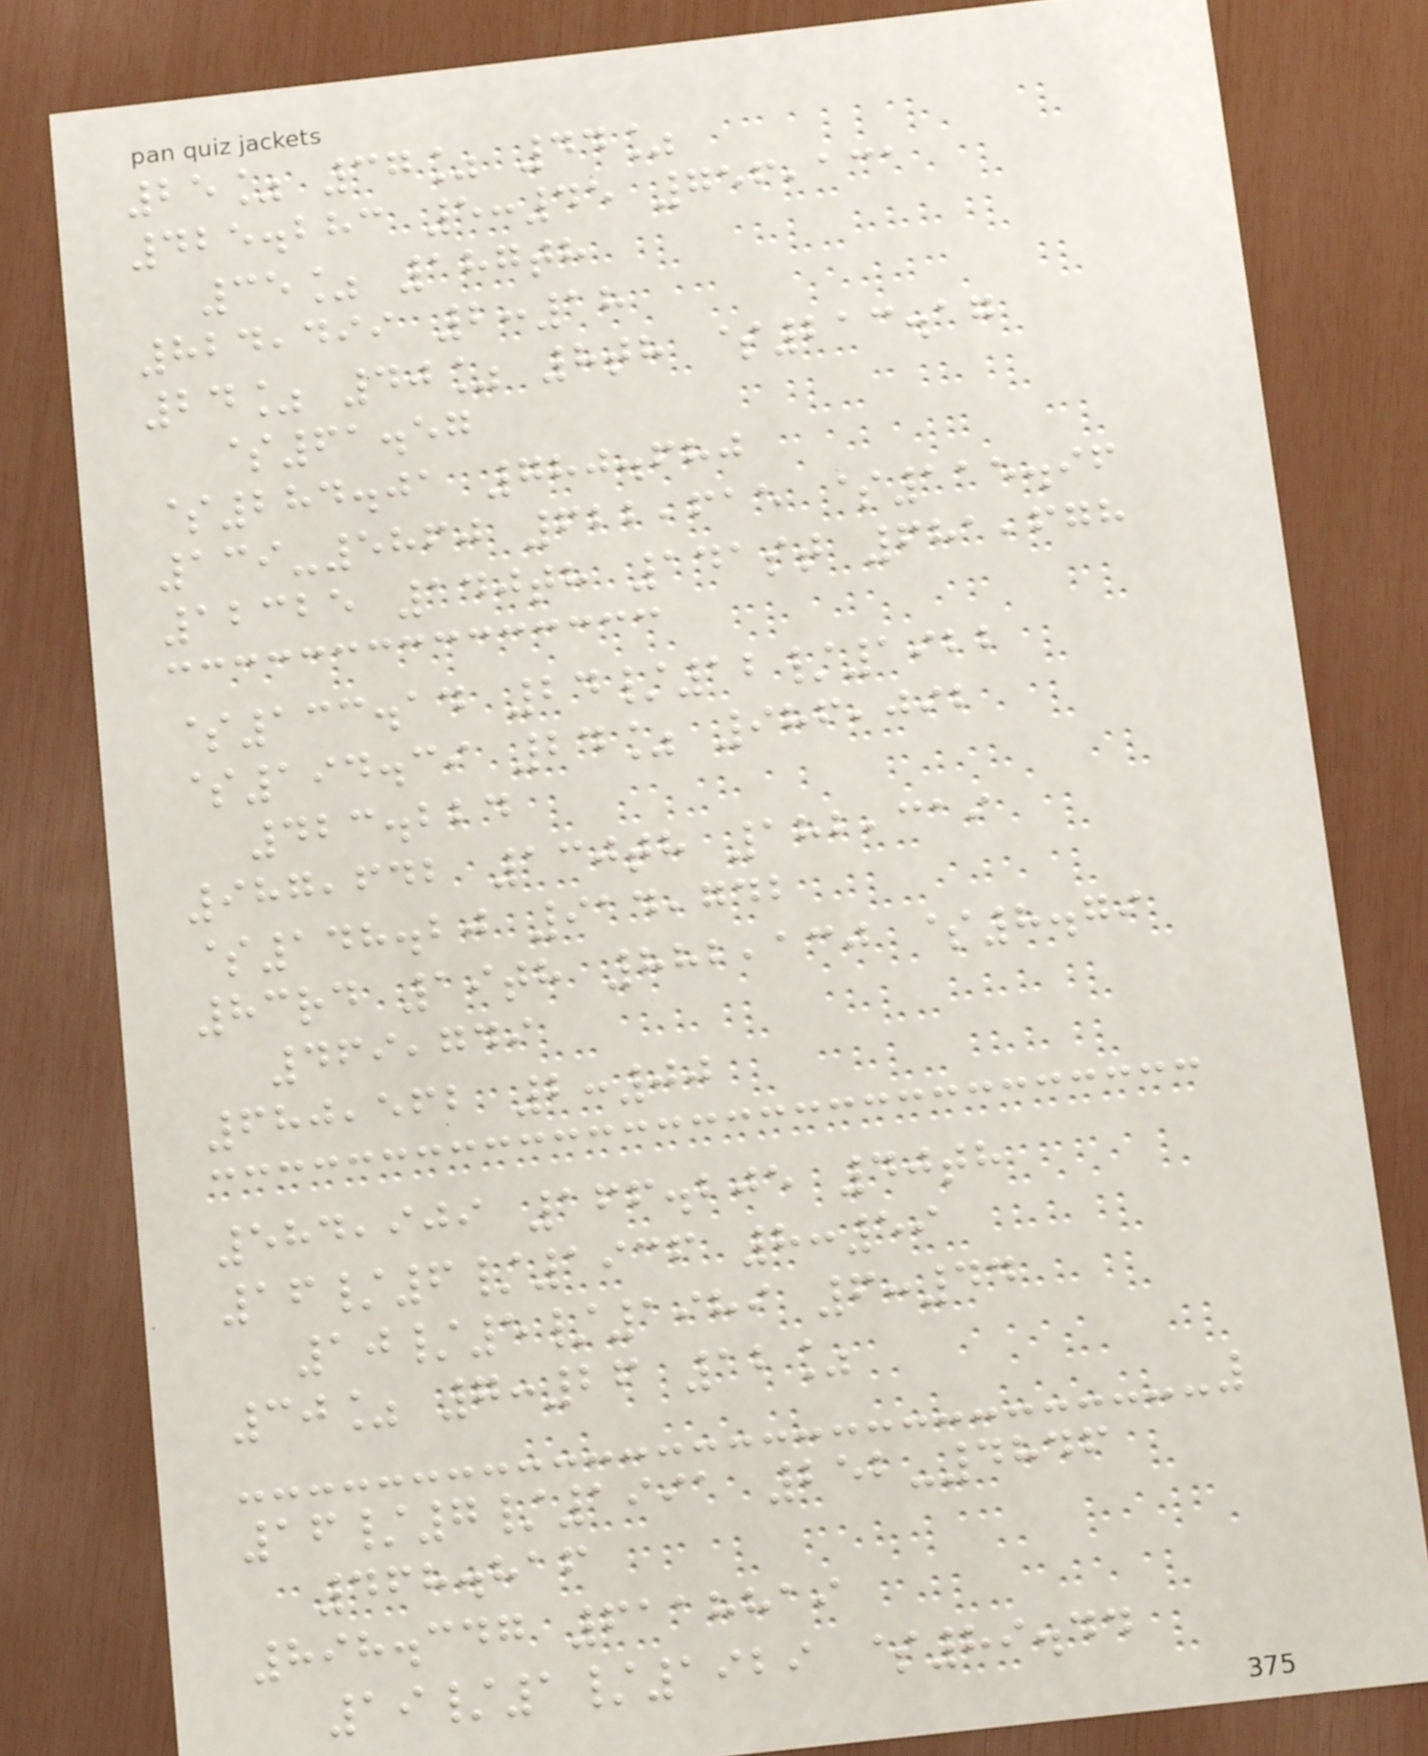25% 37% 44%
425.283 5:45 756,131
35% 187th
824,499 2:18
24% 40% 8th $213.17
$61.57
$284.01 780.680
139-5860 622,615 $115.96
12325 140th 141st 681,678
$133.14 24/12/1922
$194.39 24% 986,092
423.224
987,642 130th 182,319
$148.20 914,742
83rd 19th 882,130 $8.79
469,749
680,562 2:00
584,909 166.205 40th
16/6/1936 8:59
10/5/1989 6:44
30% 7:26 12%
16/7/1991 252-4846
468.816
898.347 6118819
19/1/1929 $89.44
